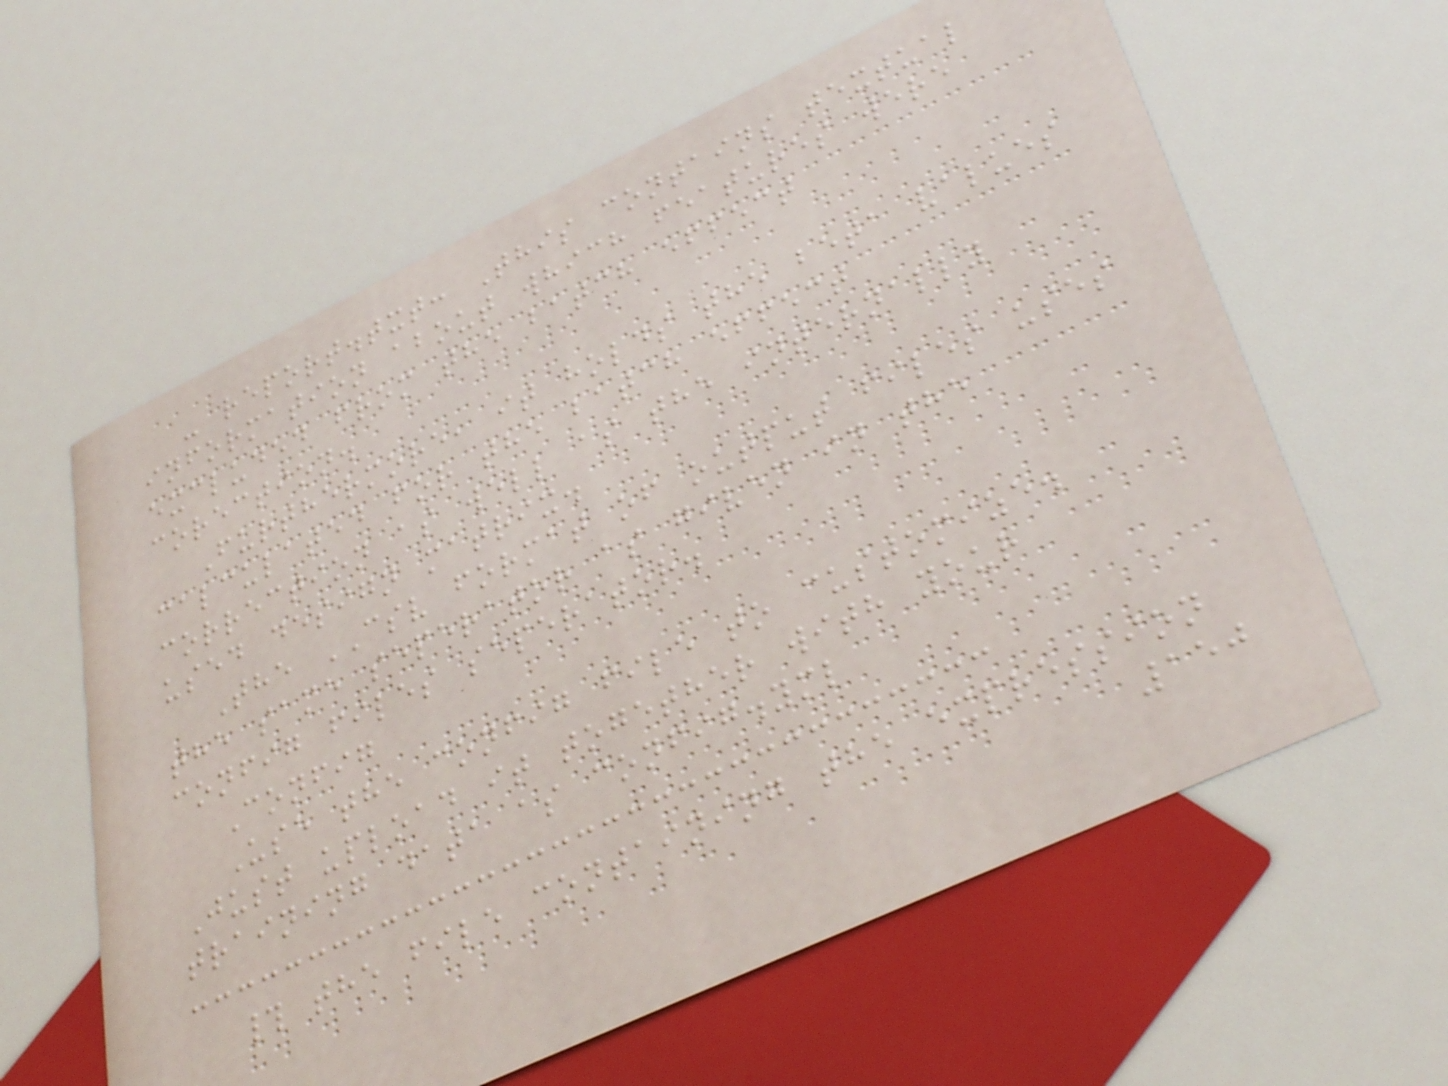- report.txt: This contains textual
information about which features were
excluded from the batch effect
corection.
Furthermore, it holds the beta values
calculated for the batch effect
correction as well as the internally
used design matrix.
The CSV format of output files uses
the same seperator as given in the
config files seperator.
Config
Use the config file to customize.
Just upload it together with your
training data as config.yml
# the file containing the expression
150
